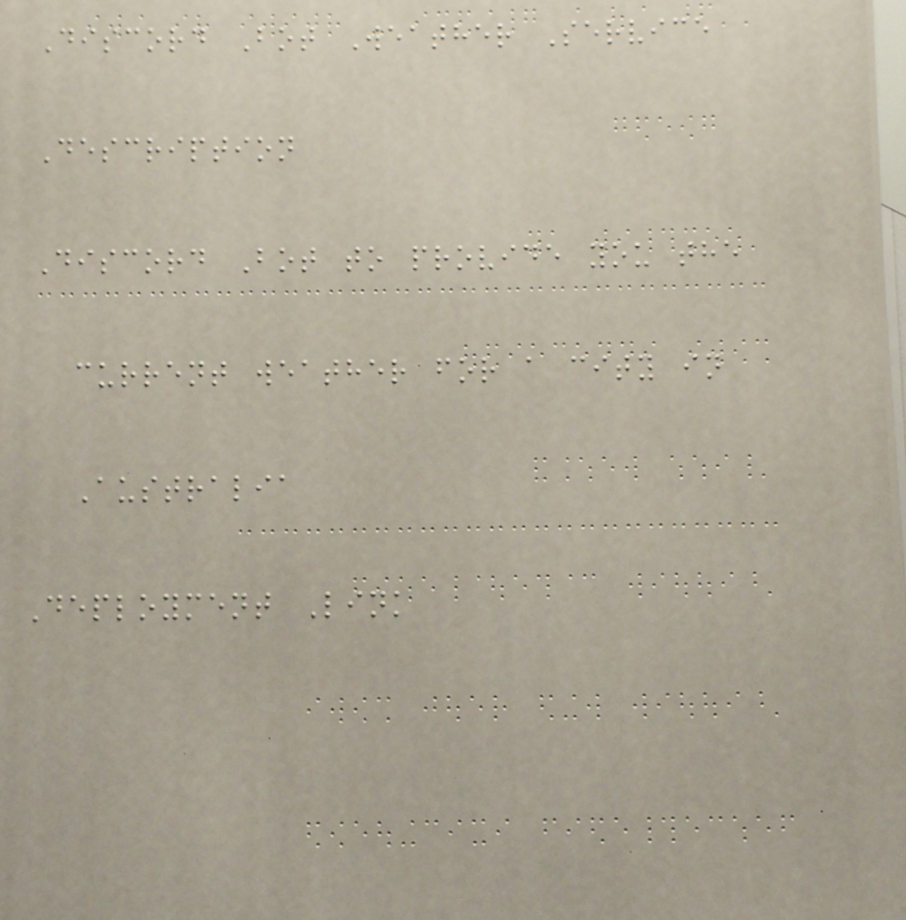Discord Bot Weather Service
Description
Discord Bot to provide you the
current weather for a city in
Australia
Deployment Link
